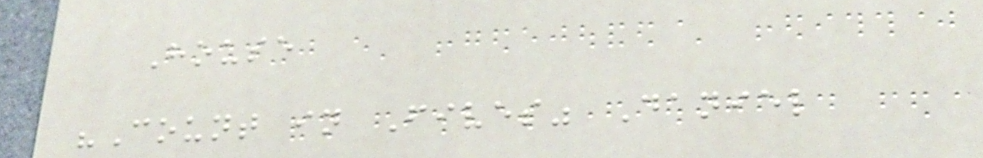House
"Count in Fives" Daniel
